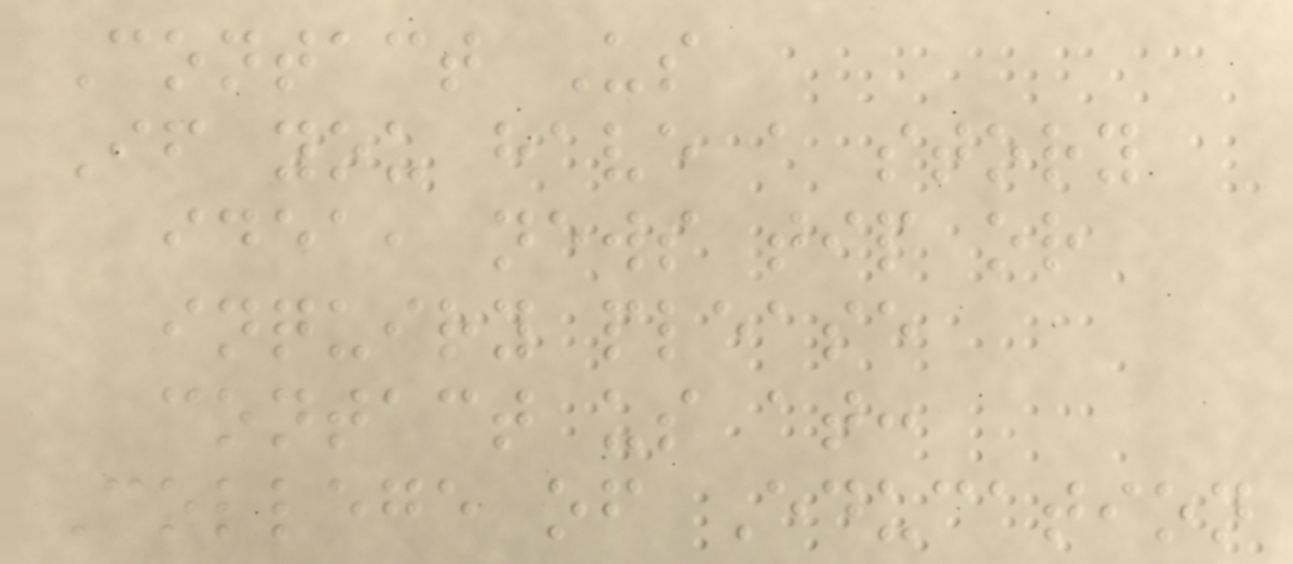Contact Us
If you have a story
idea, news tip or
inquiry please
contact us at:
College of Education
